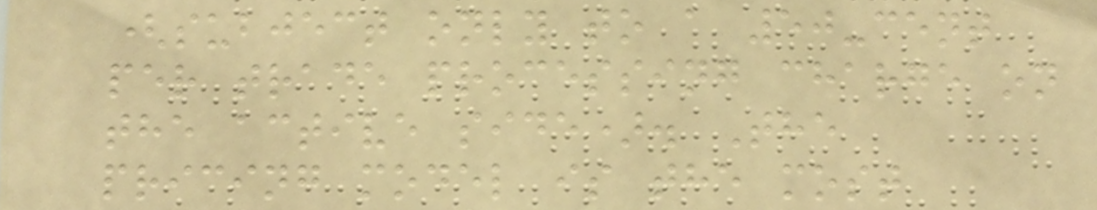(subject only to a 50-cent
per trade processing charge on
the active side). The
pricing model is the most
